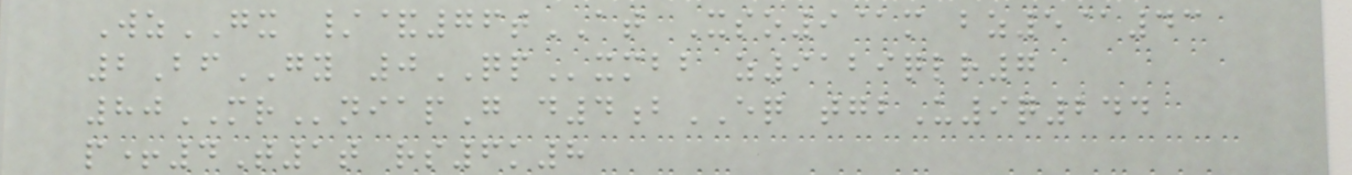WzGX /&76tAT Xso9@m bz5@43
2BfGY 0QPxmbb z9129qlr7
80MRniapG d4bEQ tgbU9q244
p+4T1t rs6k8
